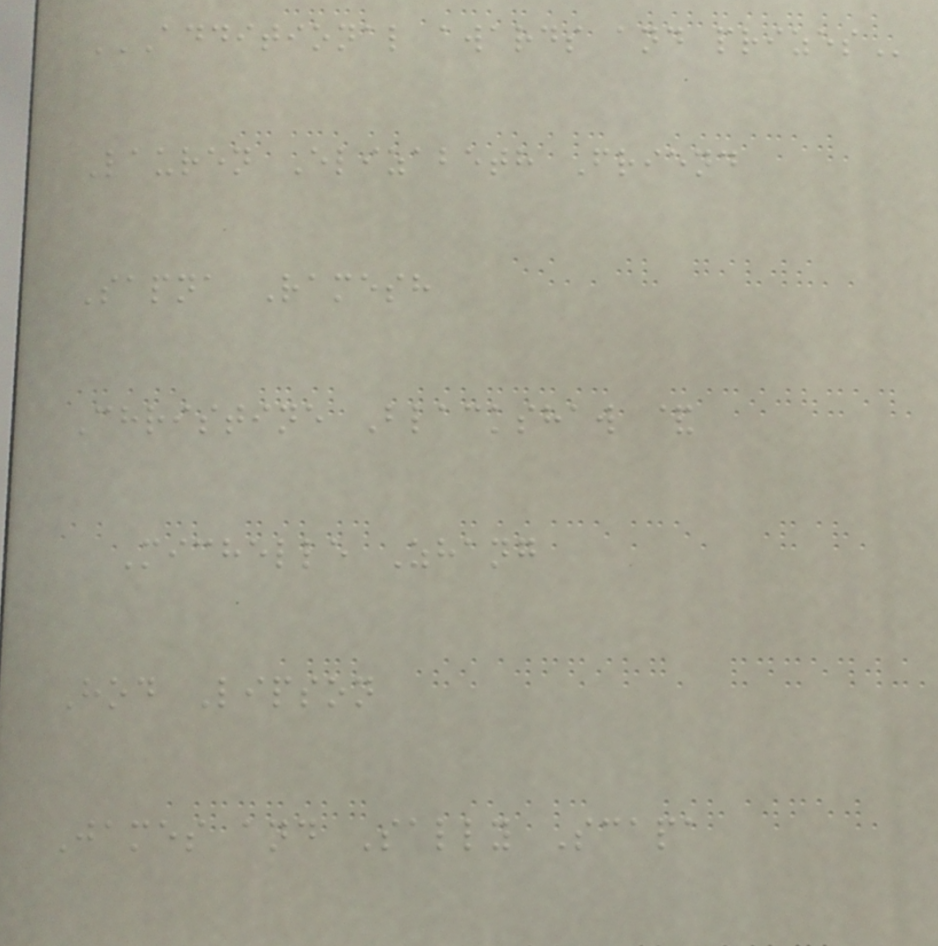ADDITIONAL AWARDS AND PRIZES
Lauren Elizabeth Friend
Sapna Ramesh
Christine Blackshaw &
Michelle Zhang
Hod Lipson
James and Sally Scapa
